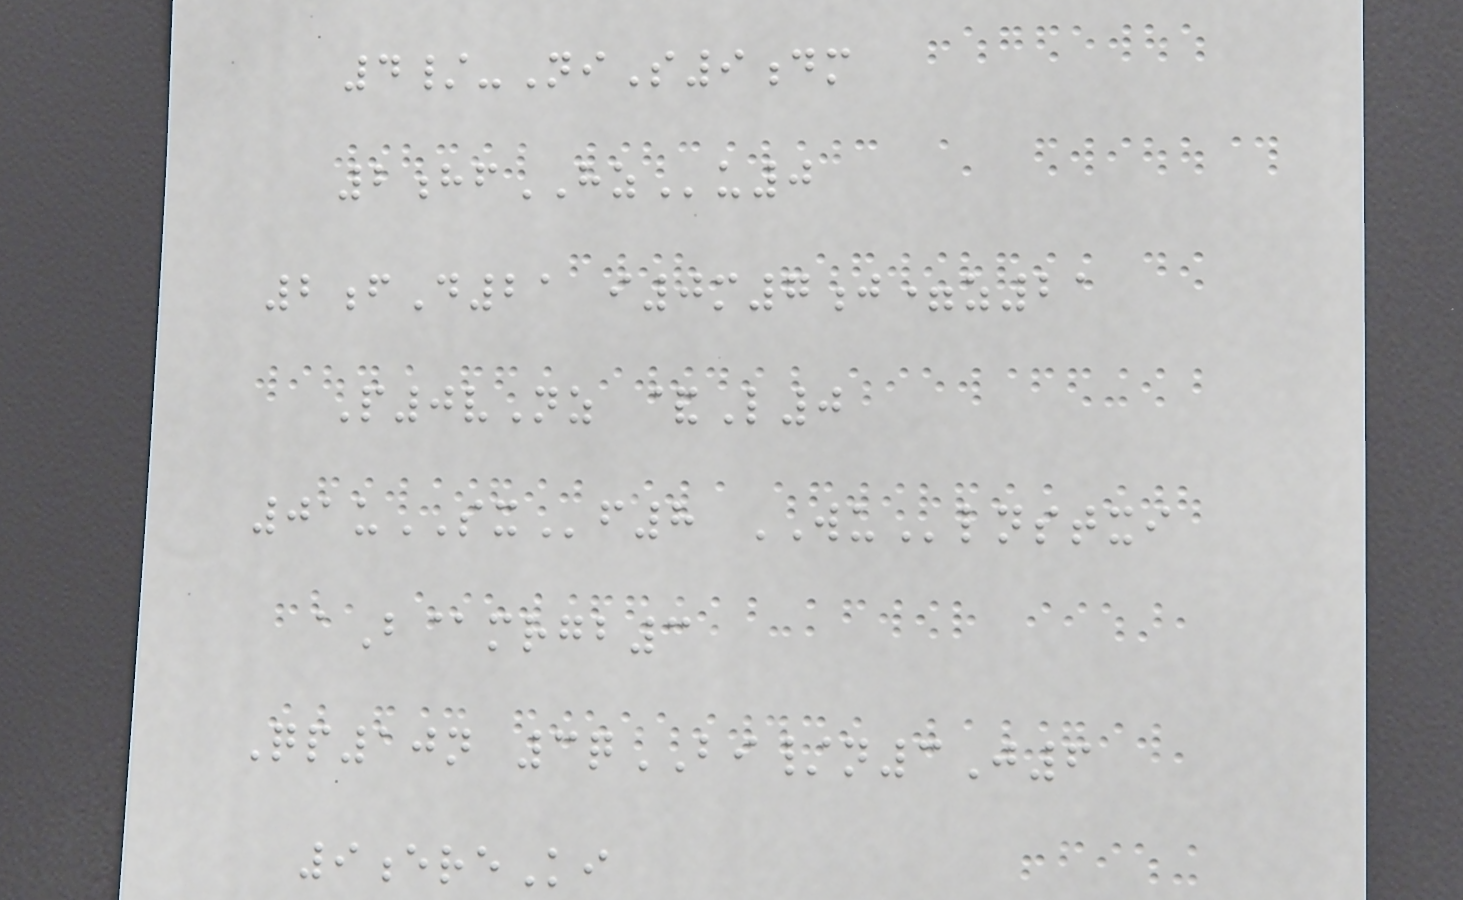4/-NiS9dm
2hfHZu0
2fD21 i0m7j=z21
P0vNz &L0
01uSXf8 WUlnstxi
aB@mrgb3
Qp10n 3qBI/n3J6
9ereKi
